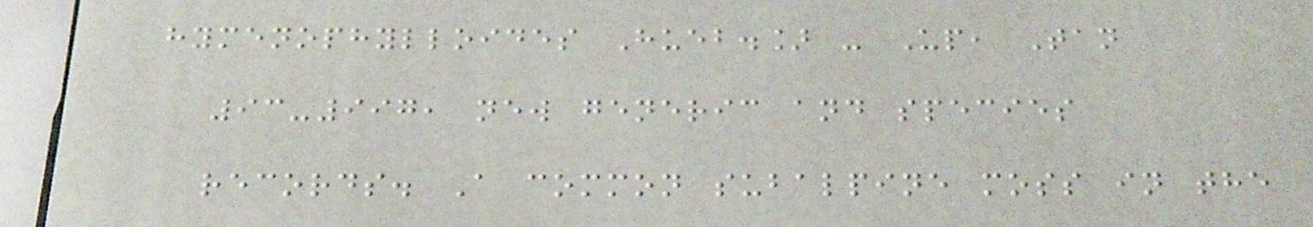hymenophylloides Hueb.] - Up, Tan
93-997, new generic and species
records. A common subalpine moss in the
